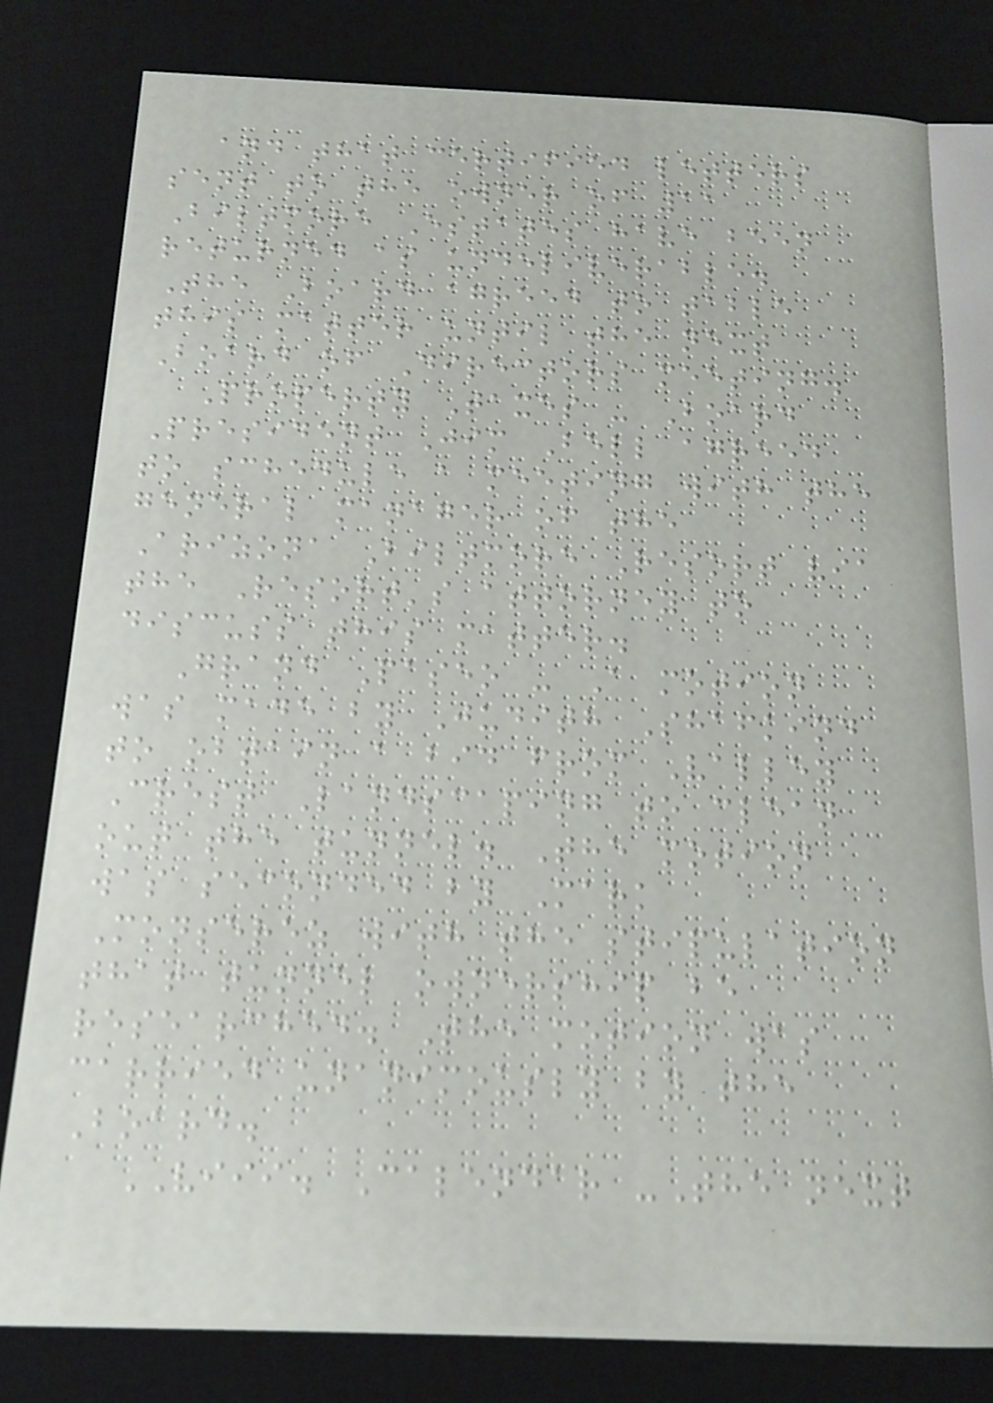and that certified letters
sent to the owner of 11
Biltmore Estates have been
returned as undeliverable.
The Board agreed to table
this matter until the next
Board of Directors meeting.
Property Taxes - Board
President Jim Bell agreed
to schedule a meeting with the
general manager of the
Arizona Biltmore Resort via
the Resort's attorney to
discuss this matter.
Grand Paseo - A motion
was made by Judith Shafkind
to obtain a bid from Valley
Crest Landscaping to clean
out the tunnel. The motion
was seconded by Mark
Monserez with the stipulation
that tunnel ownership be
researched. The motion was
carried unanimously by the
Board.
VIII. Calendar -The next
